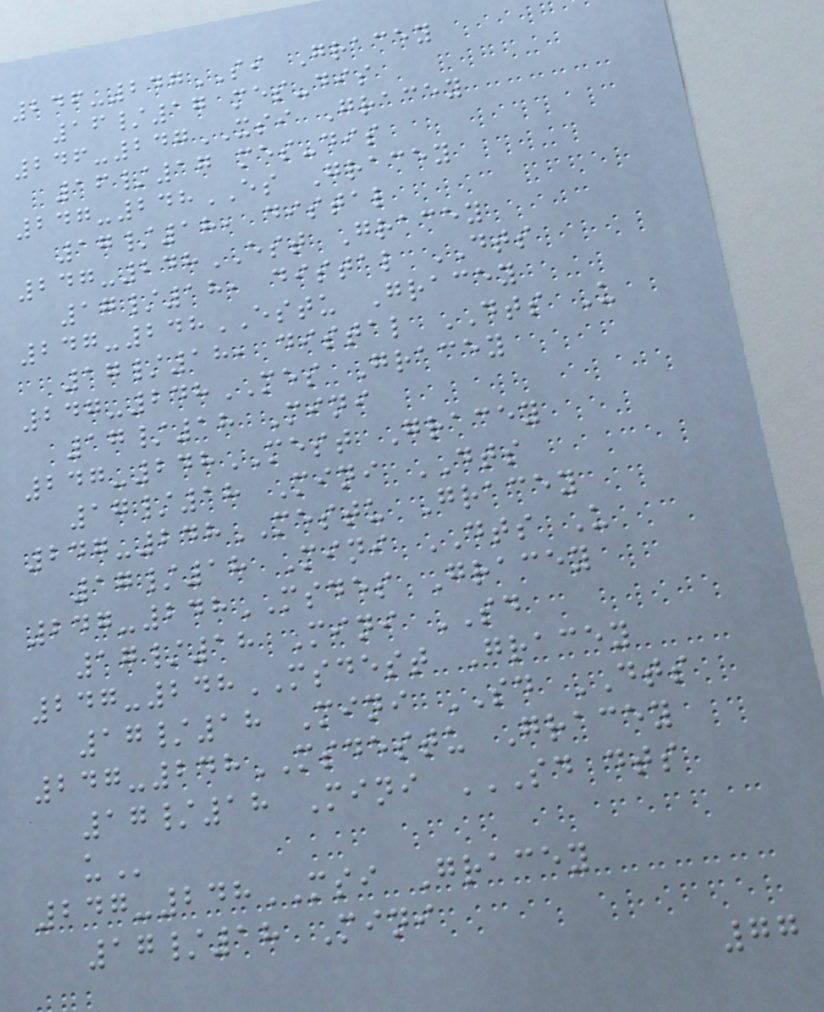246-247SI Gracey
16/17 mes-dis
246-247XSI Gracey
16/17 mes-dis
247-248ES Gracey
17/18, distal
247-248EST Gracey
17/18, distal DTS
247-248ESTU Gracey
17/18, distal DTS U
247-248MES Gracey
17/18 Mini
247-248MEST Gracey
17/18 Mini DTS
247-248MESTU Gracey
17/18 Mini DTS U
247-248MSDES Gracey
17/18 Mini SD
247-248MSDEST Gracey
17/18 Mini SD DTS
247-248MSDESTU Gracey
17/18 Mini SD DTS
U
247-248MSI Gracey
17/18 Mini
77
